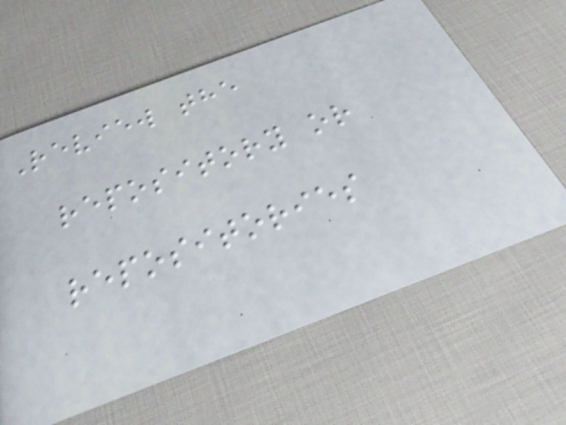Review the
repository or
repositories
